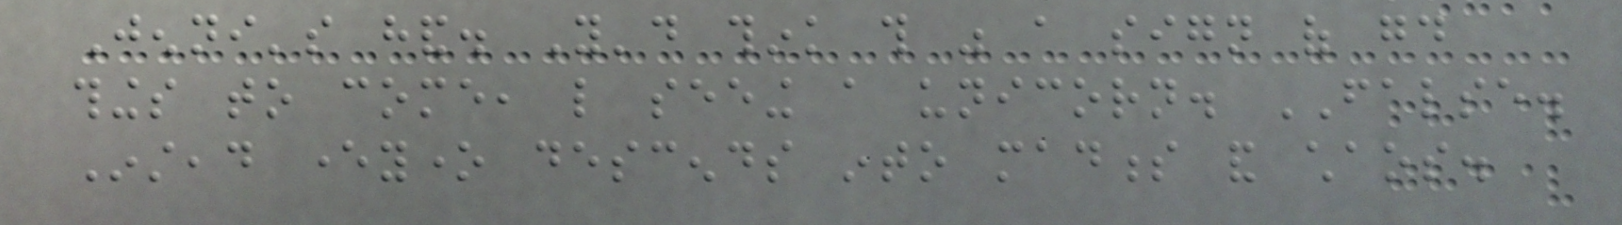Jenni's hand. You'd think this was a sign of good
things to come, like seeing a unicorn. FALSE.
Instead everyone descends into madness and chaos.
